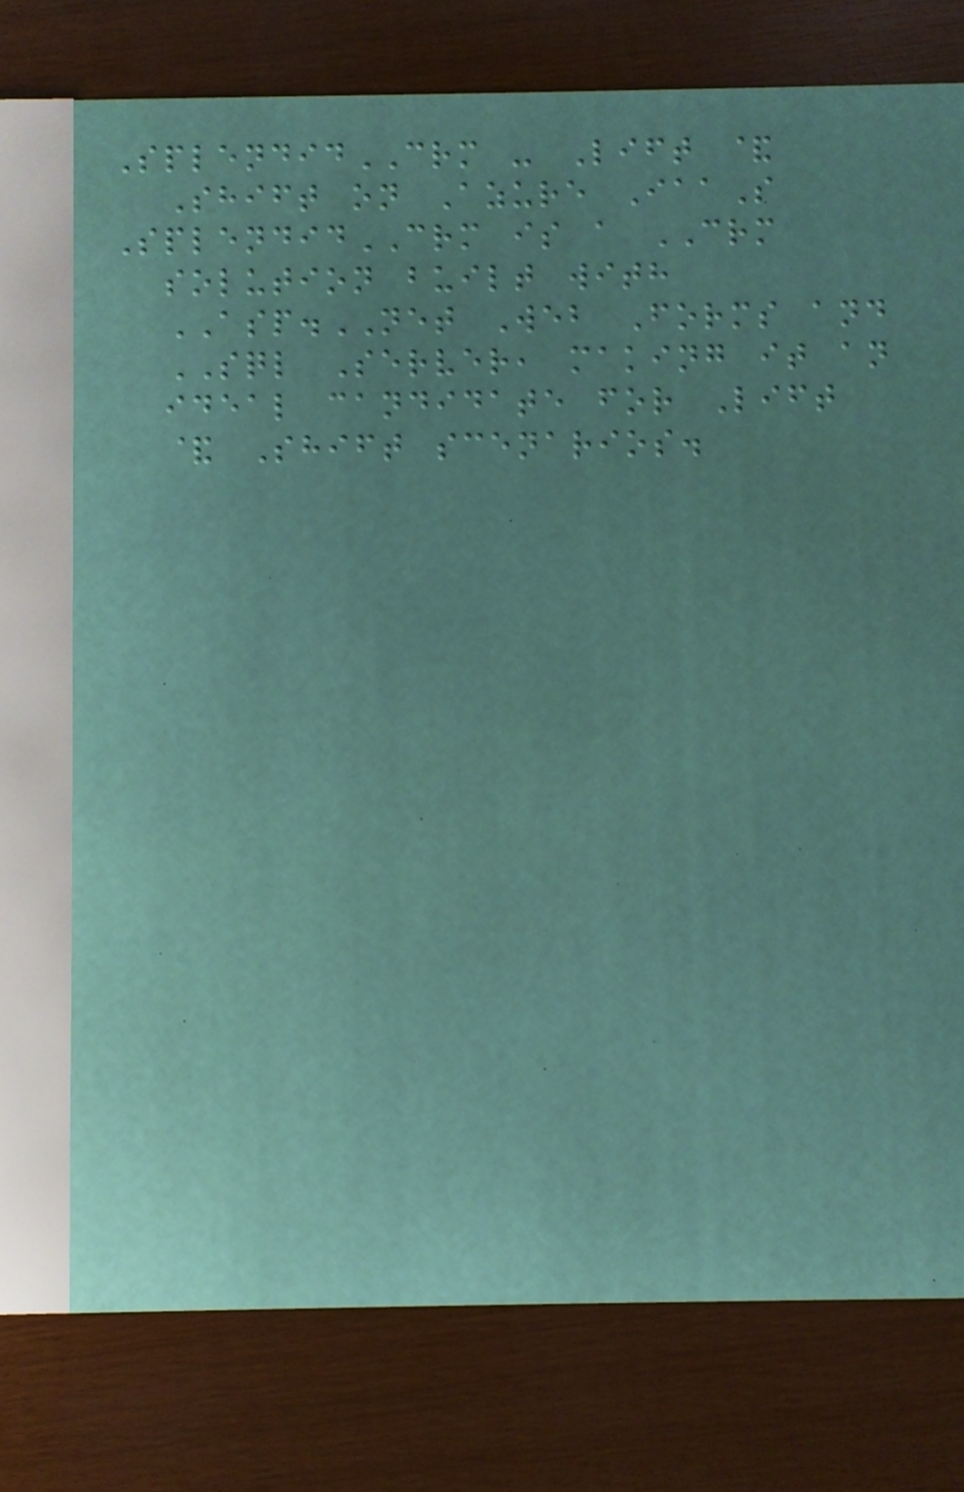SplendidCRM - Lift &
Shift on Azure IaaS
SplendidCRM is a CRM
solution built with
ASP.NET Web Forms and
SQL Server, making it an
ideal candidate for Lift
& Shift scenarios.
